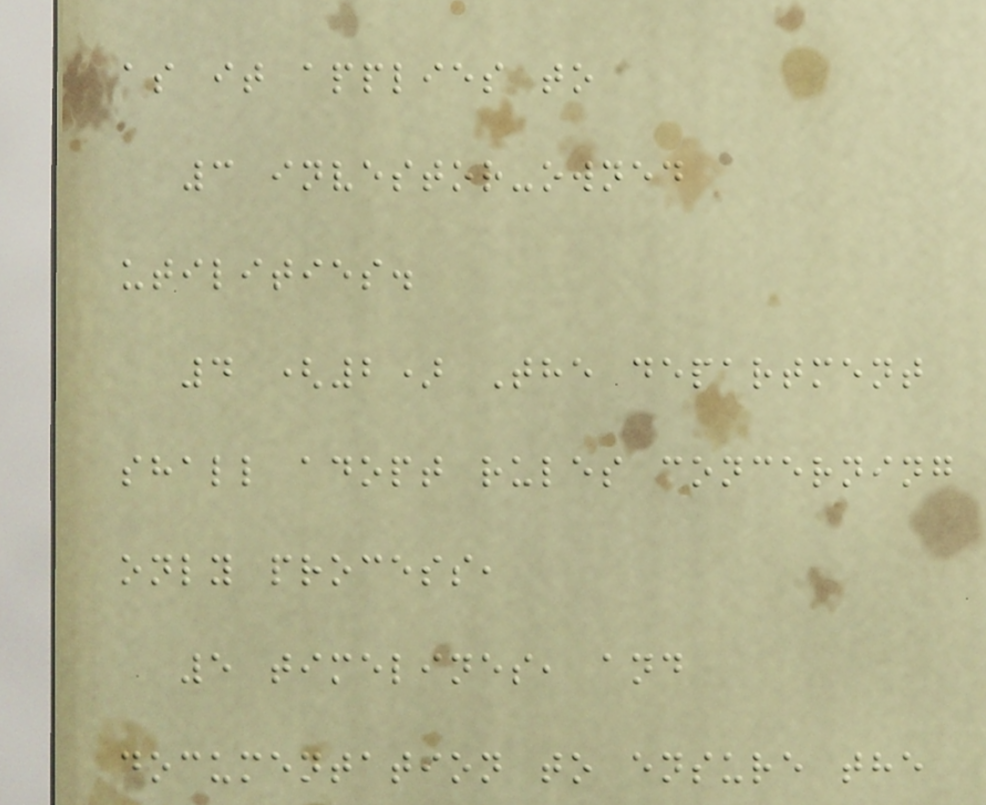as it applies to
3 investor-owned
utilities.
4 (2) The department
shall adopt rules concerning
only process,
5 timelines, and
documentation to ensure the
